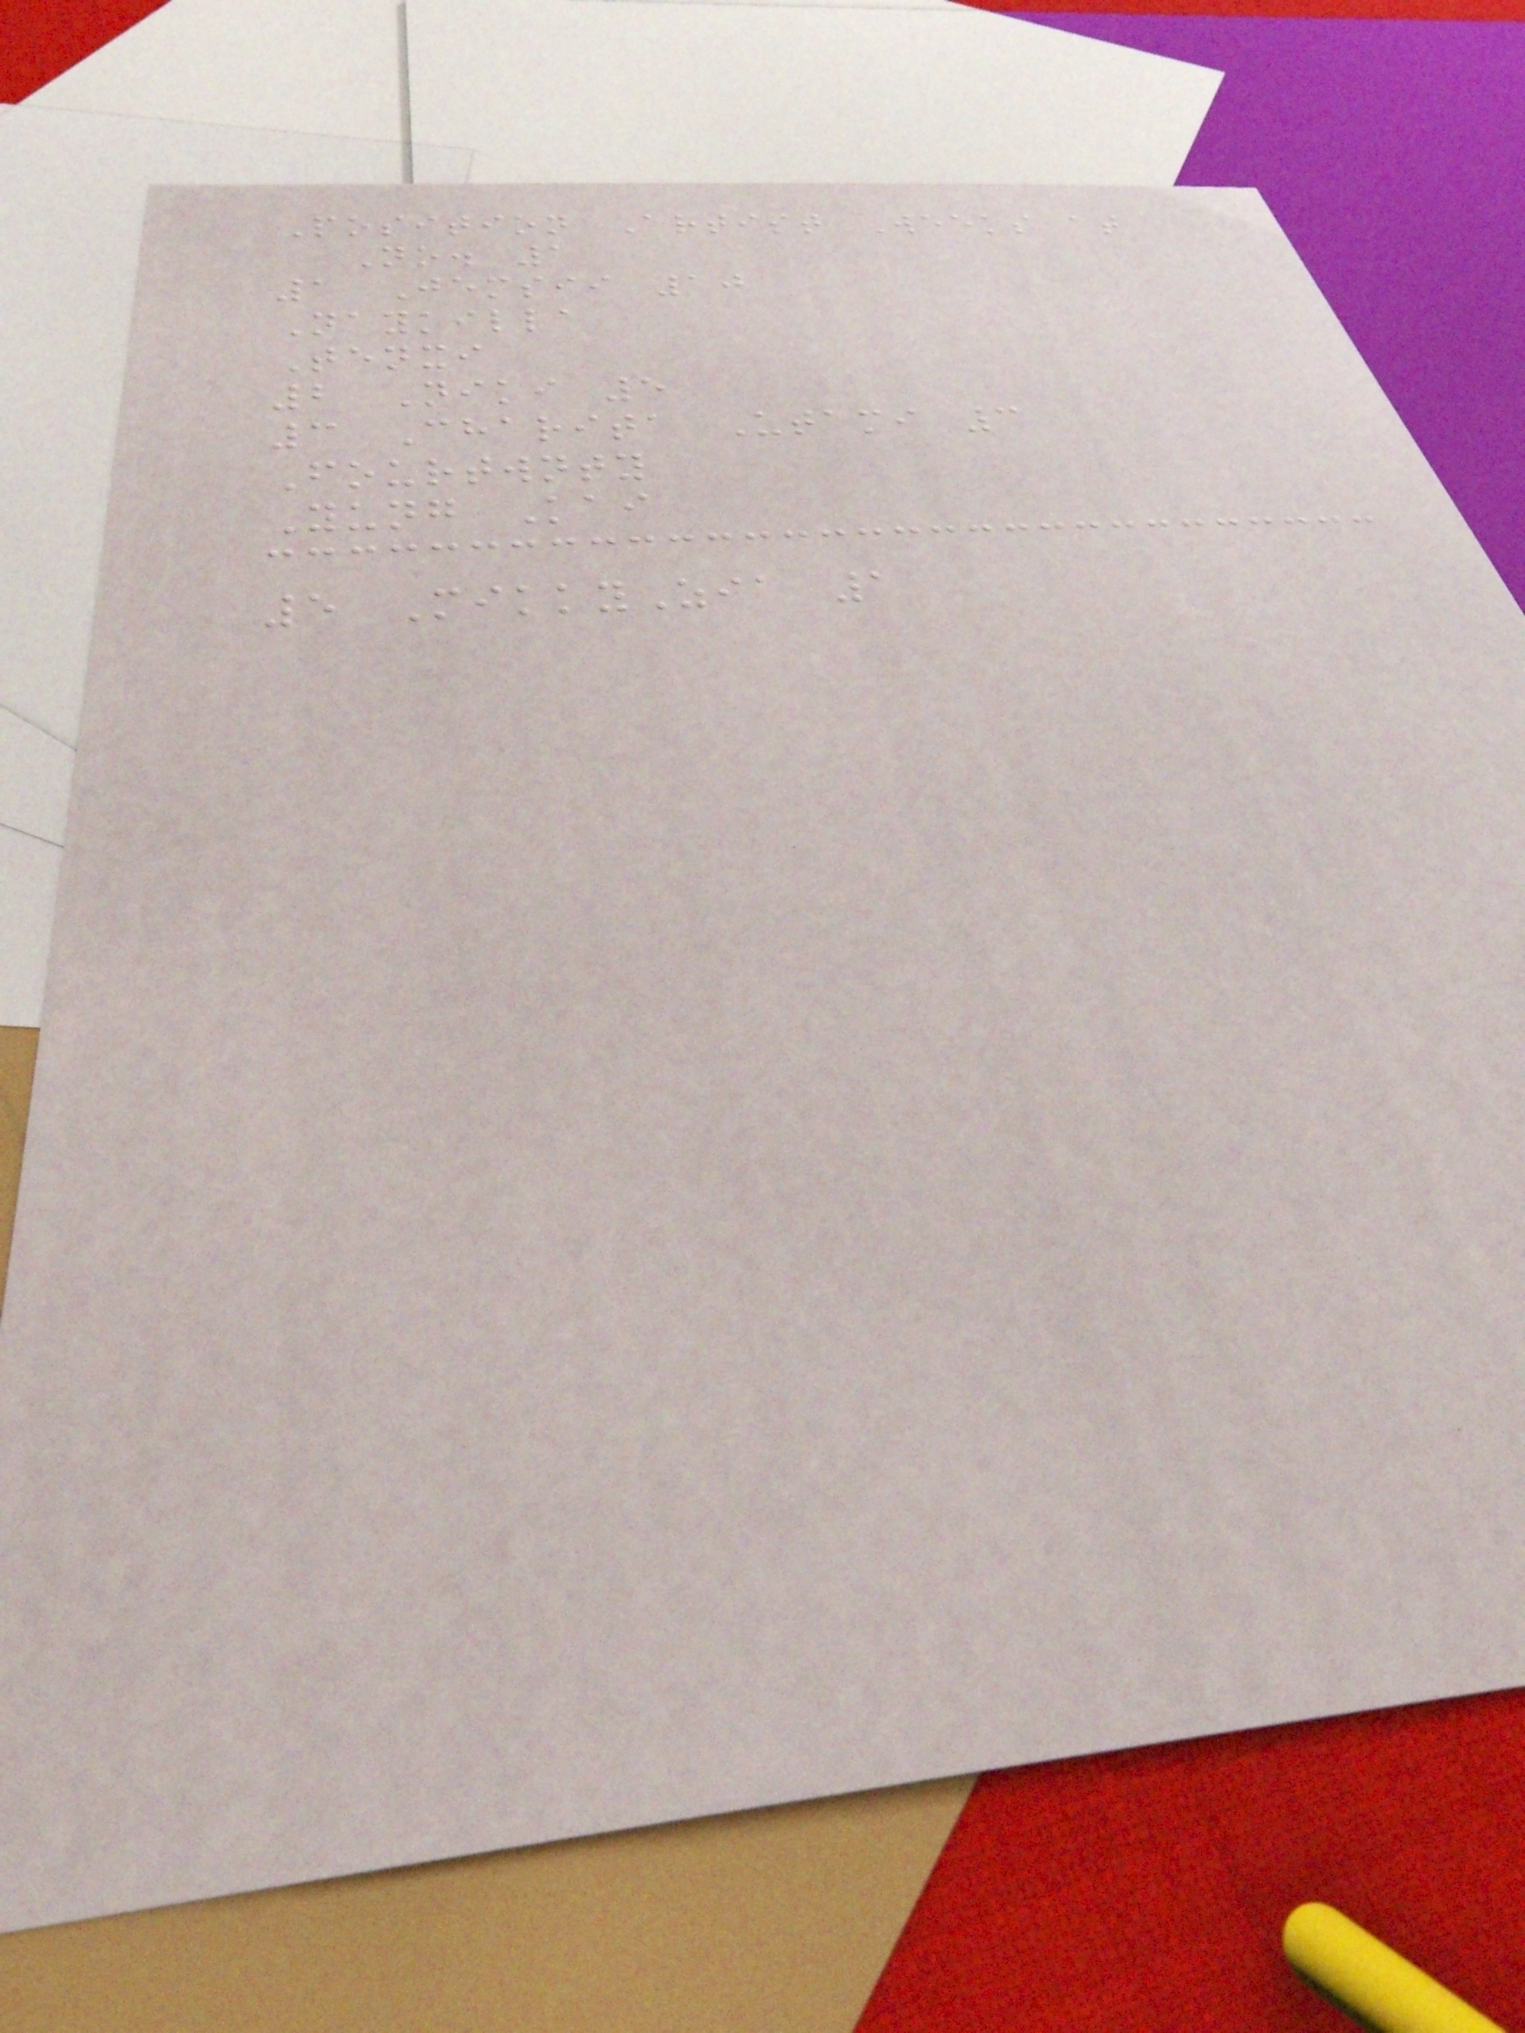Position Artist Weeks at
No. 1
1 Jemsii 10
Naykilla
Tenxi
2 Niki 5
3 Charita Utami 3
Fourtwnty
Yung Kai
5 MikkyZia 1
